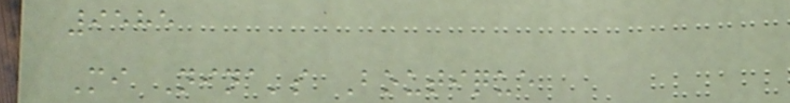9585
Mi Nina's Boutique
